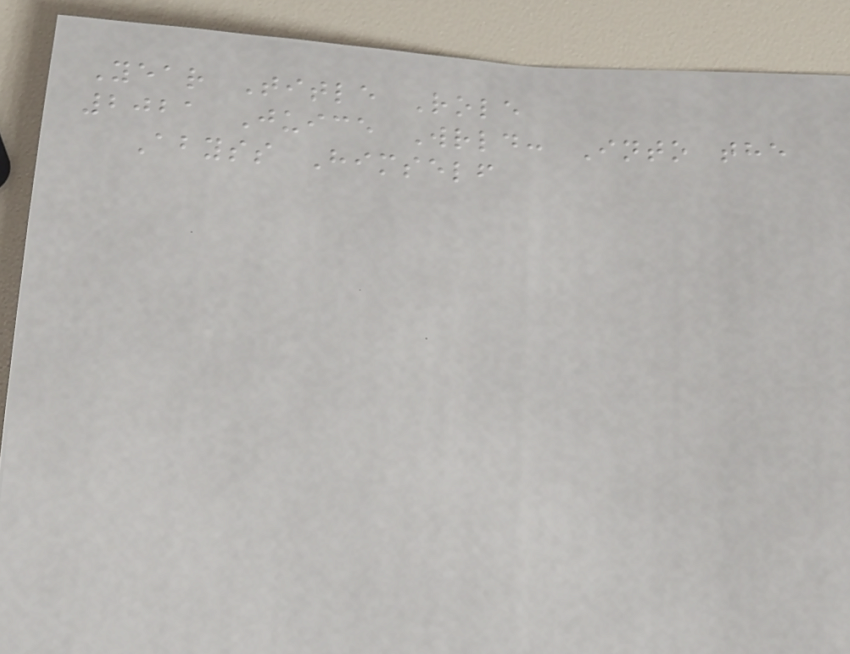Year Title Role
2021 Juice Wrld: Into the
Abyss Himself
